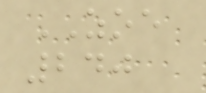ZOE
240
